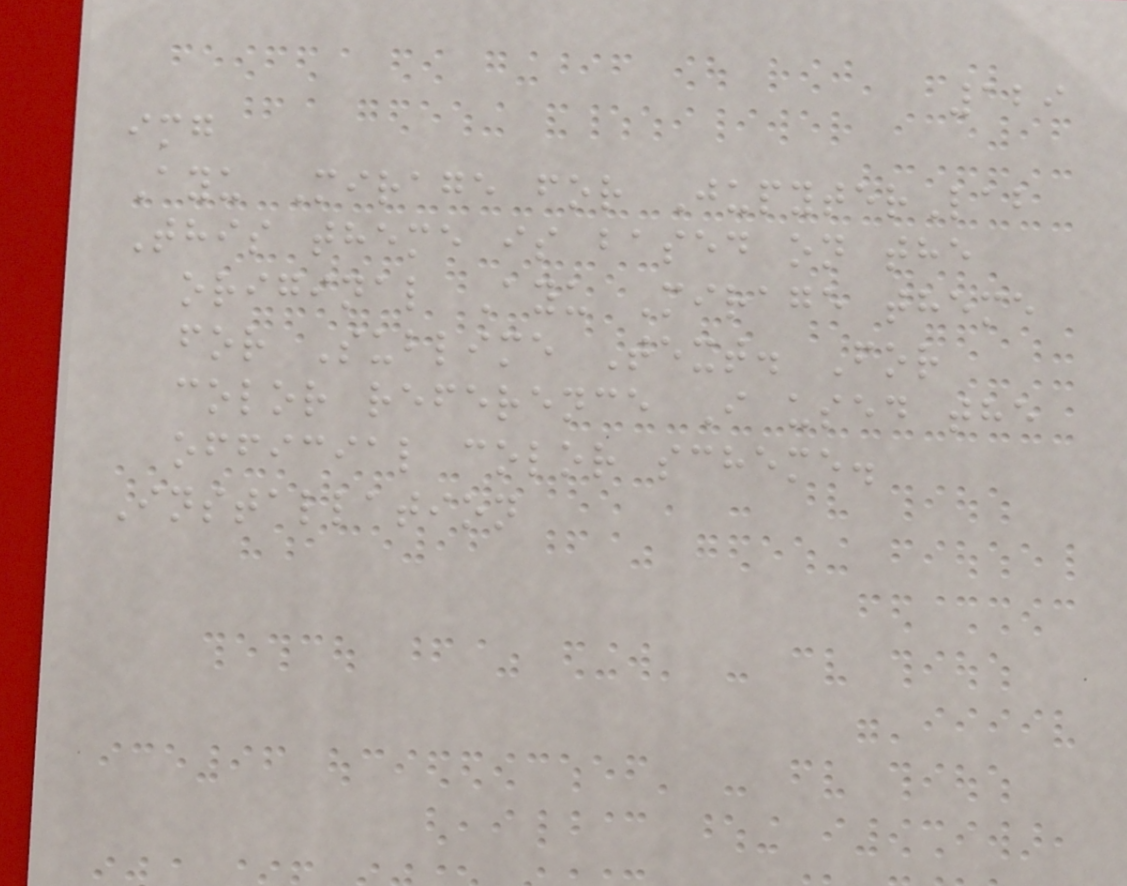129
img
Ayu Mirage for JupyterLab
This theme is based on the
original Ayu Mirage theme
for Sublime Text. For
color reference I used the
official color scheme.
Installation
